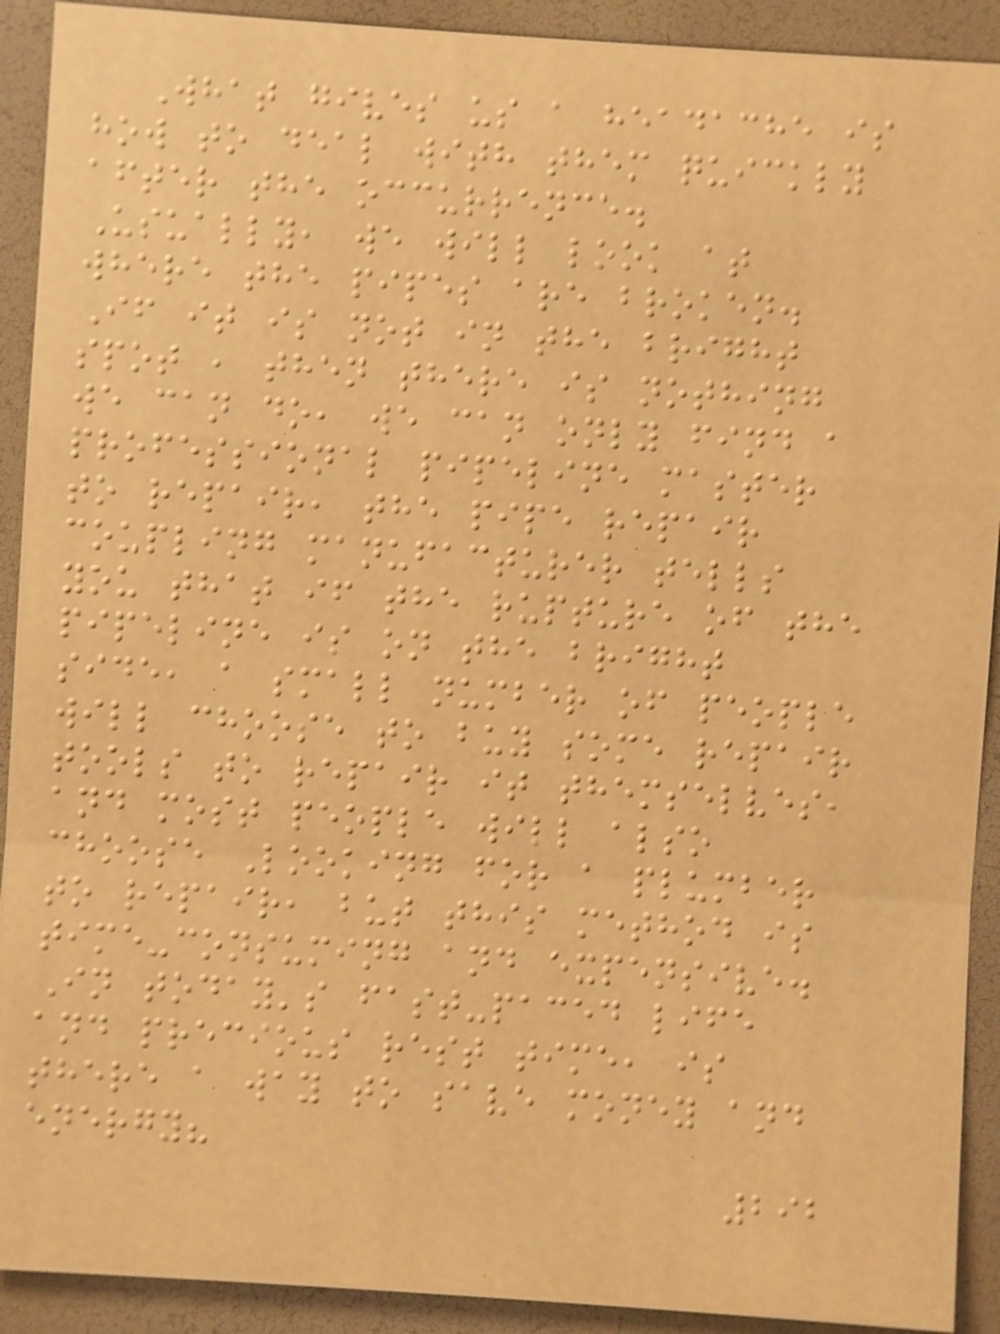What gives us a headache is
how to deal with them quickly
after the occurrence.
Usually, we will look at
where the pipes are broken.
If it is not in the bright
spot , then there is nothing
we can do, we can only find a
professional pipeline master
to repair, the pipe repair
coupling manufacturer tells
you that if the rupture of the
pipeline is on the bright
side, a small number of people
will choose to buy some repair
tools to repair it themselves,
and most people will also
choose Looking for a plumber
to repair, but this method is
time-consuming and expensive.
In today's fast-paced life
and precious rest time, is
there a way to save money and
energy?
292
